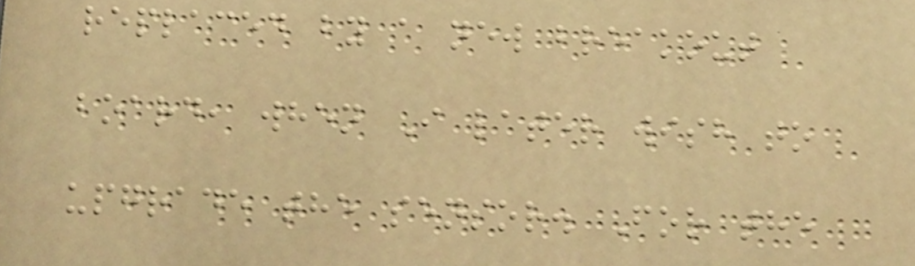replaced by a new breakout
board, when I later wish to
upgrade the sensor. For the
